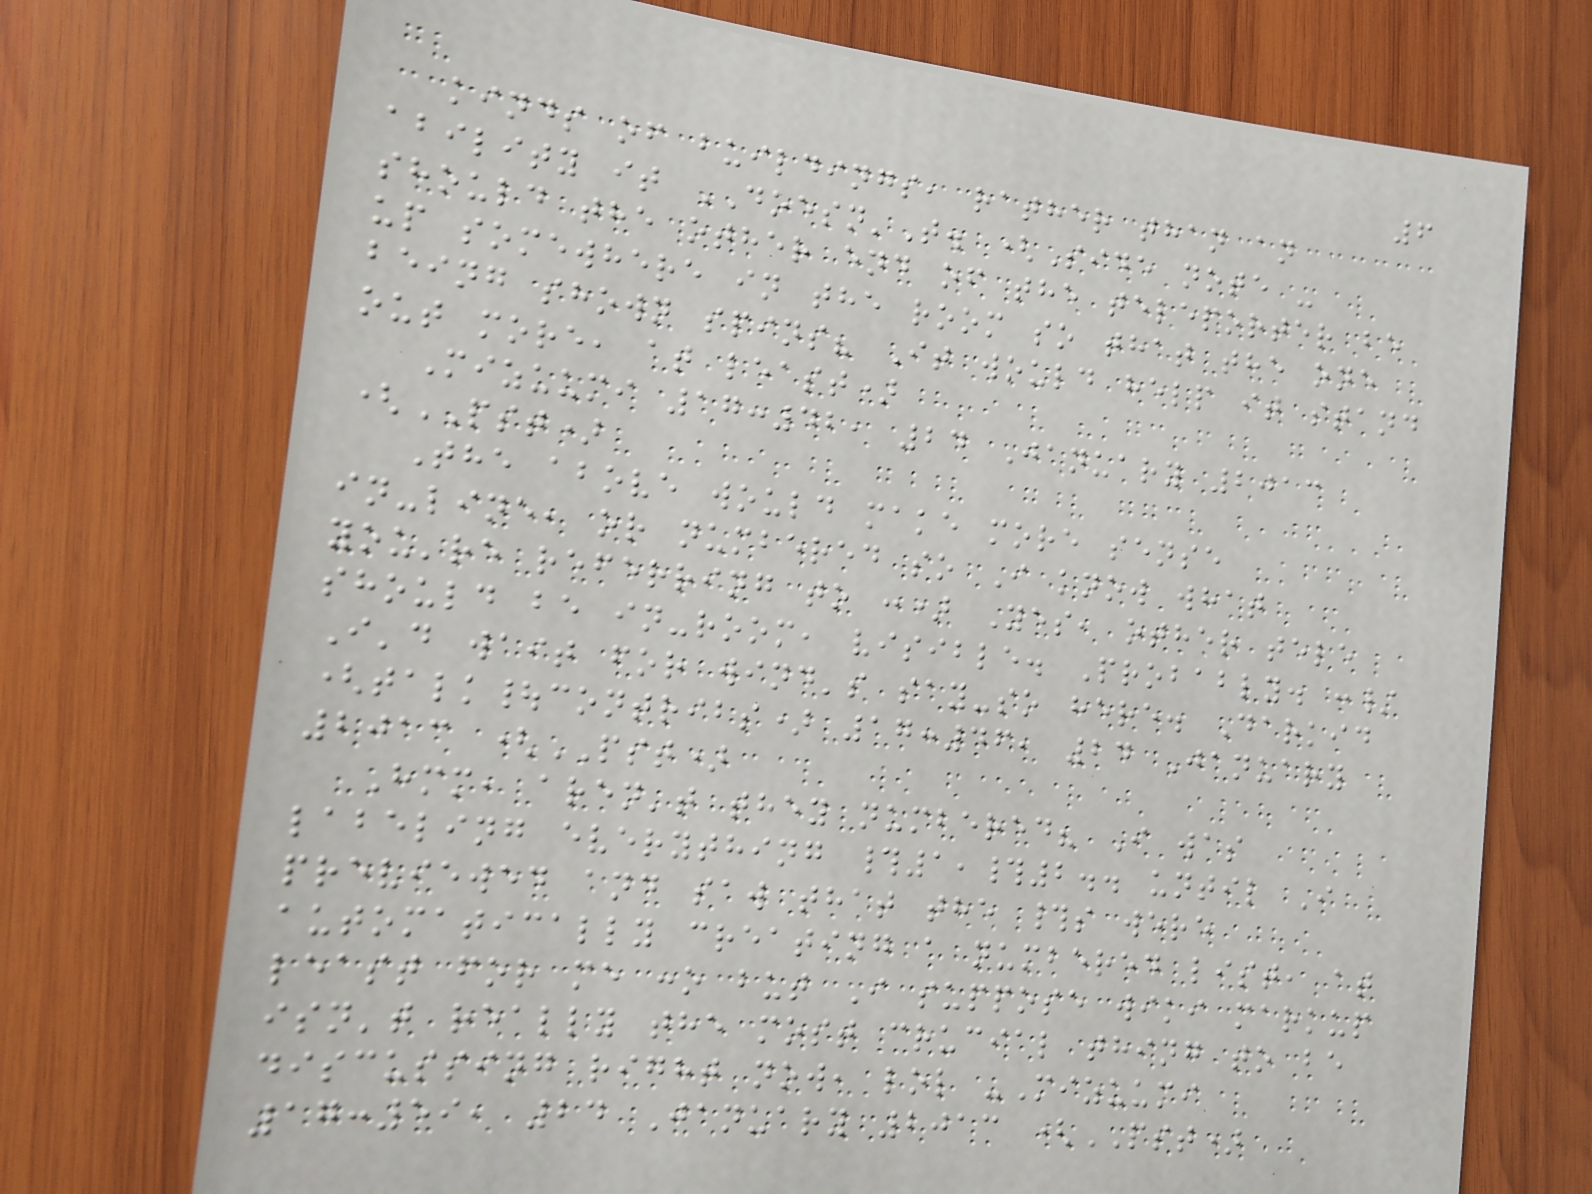6
kinds of buildings, rather than an
ability it DOESN'T. (Side note -
should the other end of the teleporter be
up somewhere in the room so that the one
being shown spins? It would help it stand
out more, at least)
Mizuumi 17:42, 24 January 2013
(PST)
The above would make more sense
in-line, or numbered so I know what
you're referring to :) Yes, other tele
should be in-room, visible. Probably. :/
I'd wait for wind's say-so here. Darkid
(talk|contribs) 17:46, 24 January
2013 (PST)
Hmm, aren't they numbered? I was
labeling everything #1,#2.. until I
previewed and saw that the #s were
automatically creating a numbered list, at
least for me :o but I suppose wiki markup
isn't really the most crucial thing to be
discussing right now, lol -Mizuumi
17:59, 24 January 2013 (PST)
